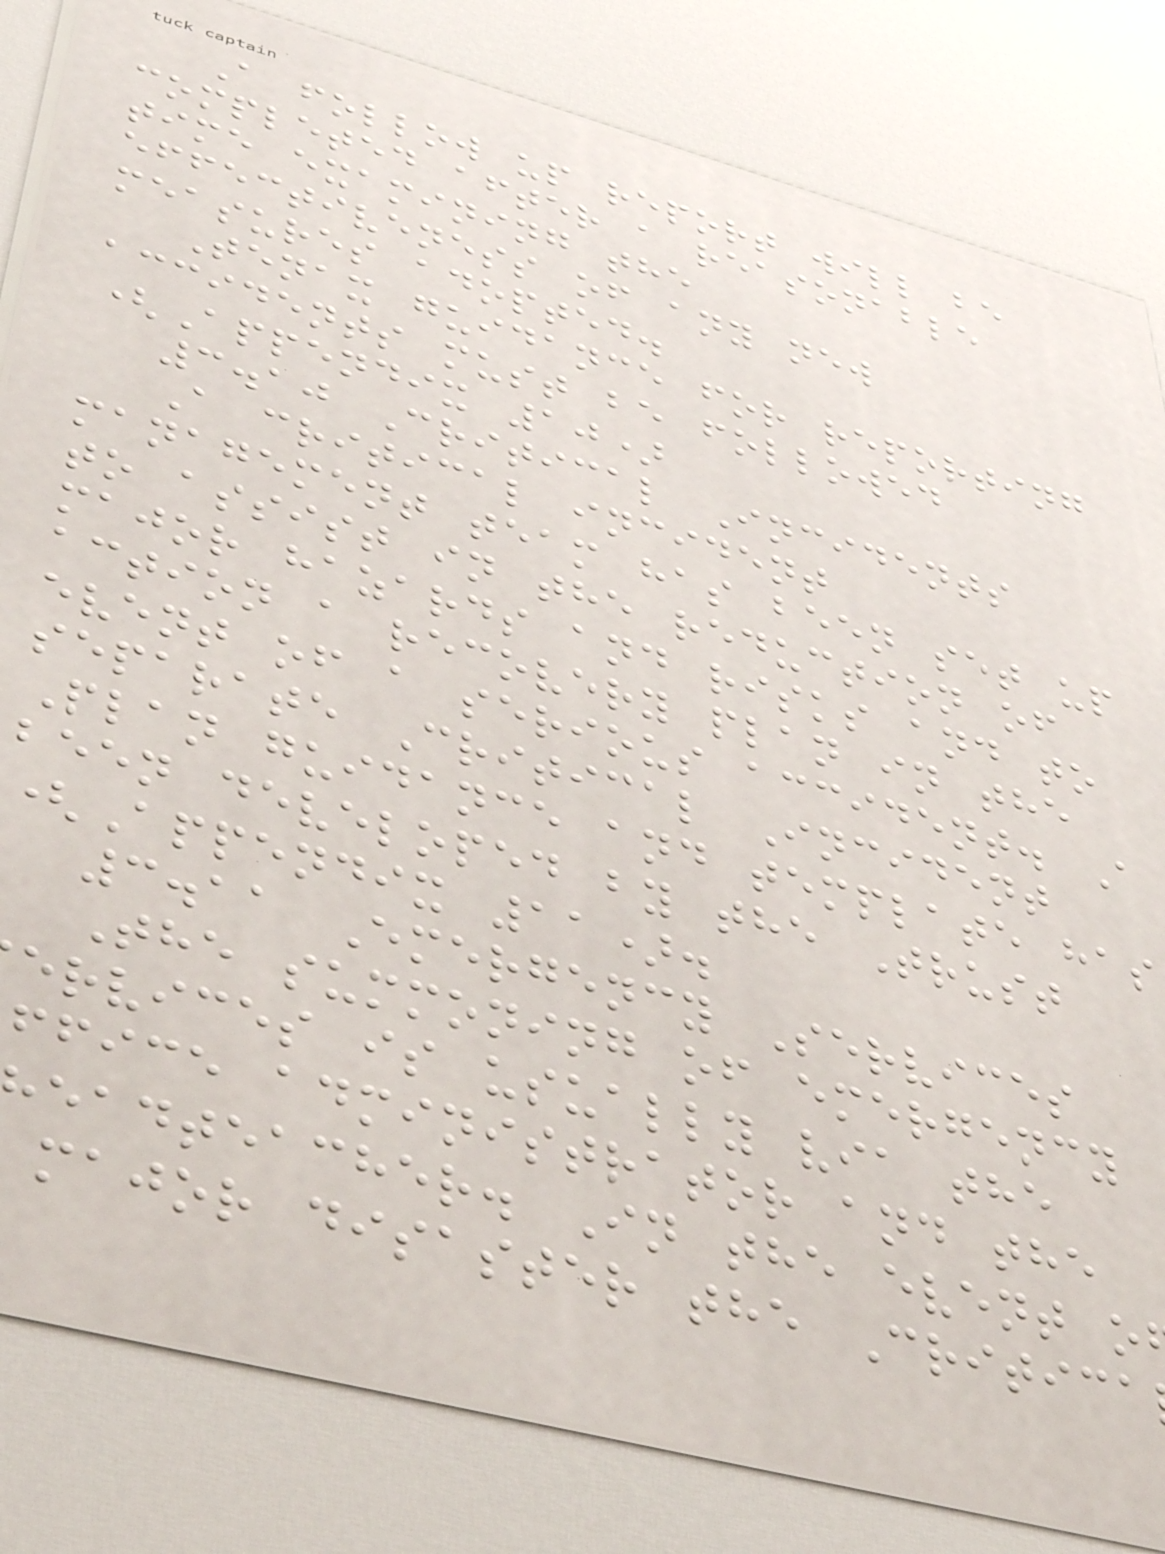A follow up report will be
completed after a reasonable
time examining the
effectiveness of any new
measures adopted.
Tenax guidance for reporting
accidents must be followed
(Appendix 10)
3.10 Critical Incidents
A critical incident
management team has been set up
to assist in the reduction of
major hazards and risks and to
action a recovery plan in the
event of a serious accident. A
separate Critical Incident
Plan guidance and template has
been developed by the Trust
(Appendix 11).
3.11 Emergency Services
The summoning of emergency
ervices is usually via the
ffice administrator and the
eadteacher. In the event o
major disaster the Critica
